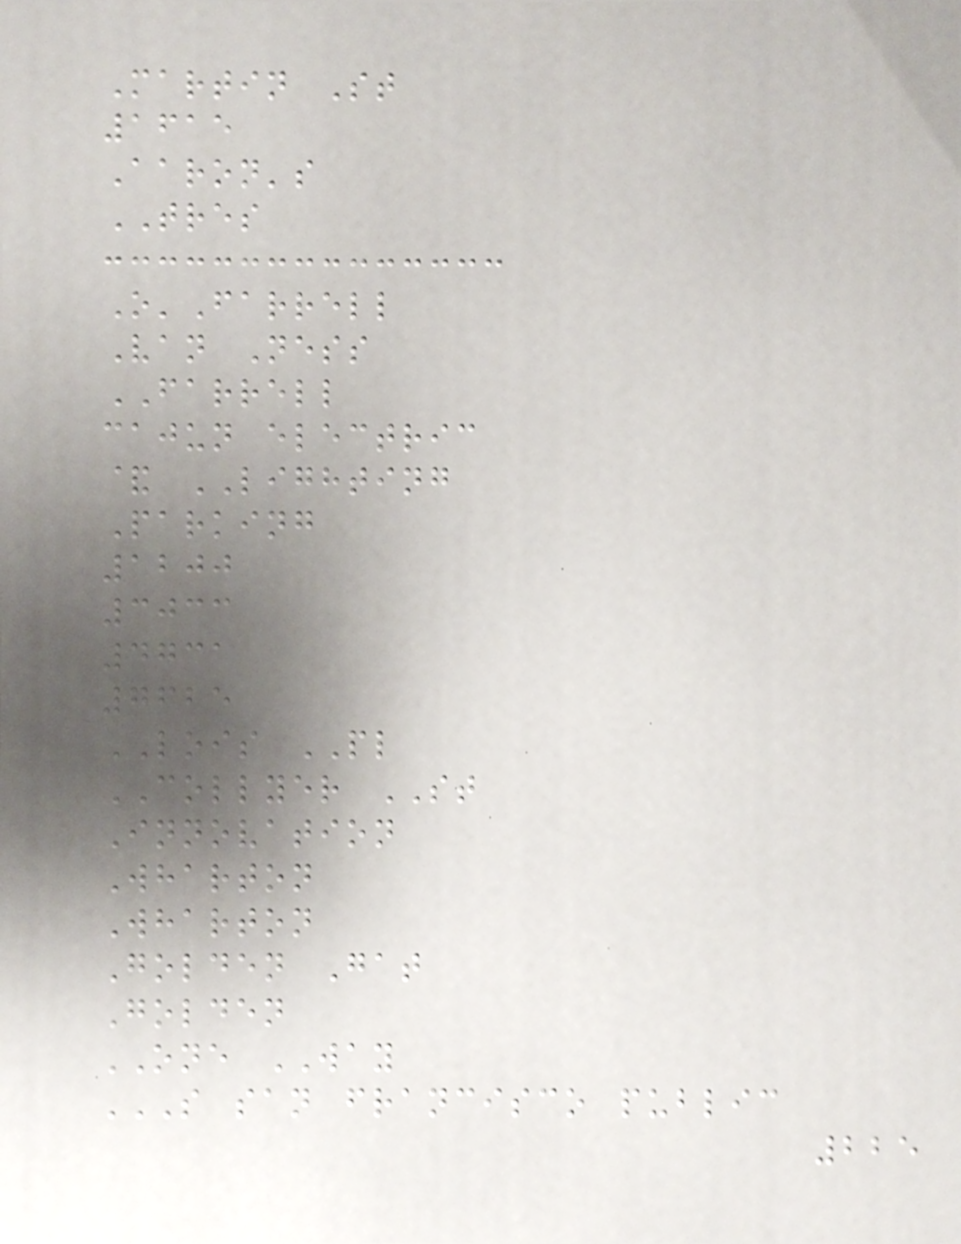Martin St
1615
Aaron's
TRES
O'Farrell
Van Ness
FARRELL
cajun electric
& LIGHTING
Parking
1200
3033
4731
7625
LOIS PL
COLLYER ST
Innovation
Wharton
Wharton
Golden Gat
Golden
ONE WAY
S SAN FRANCISCO PUBLIC
225
